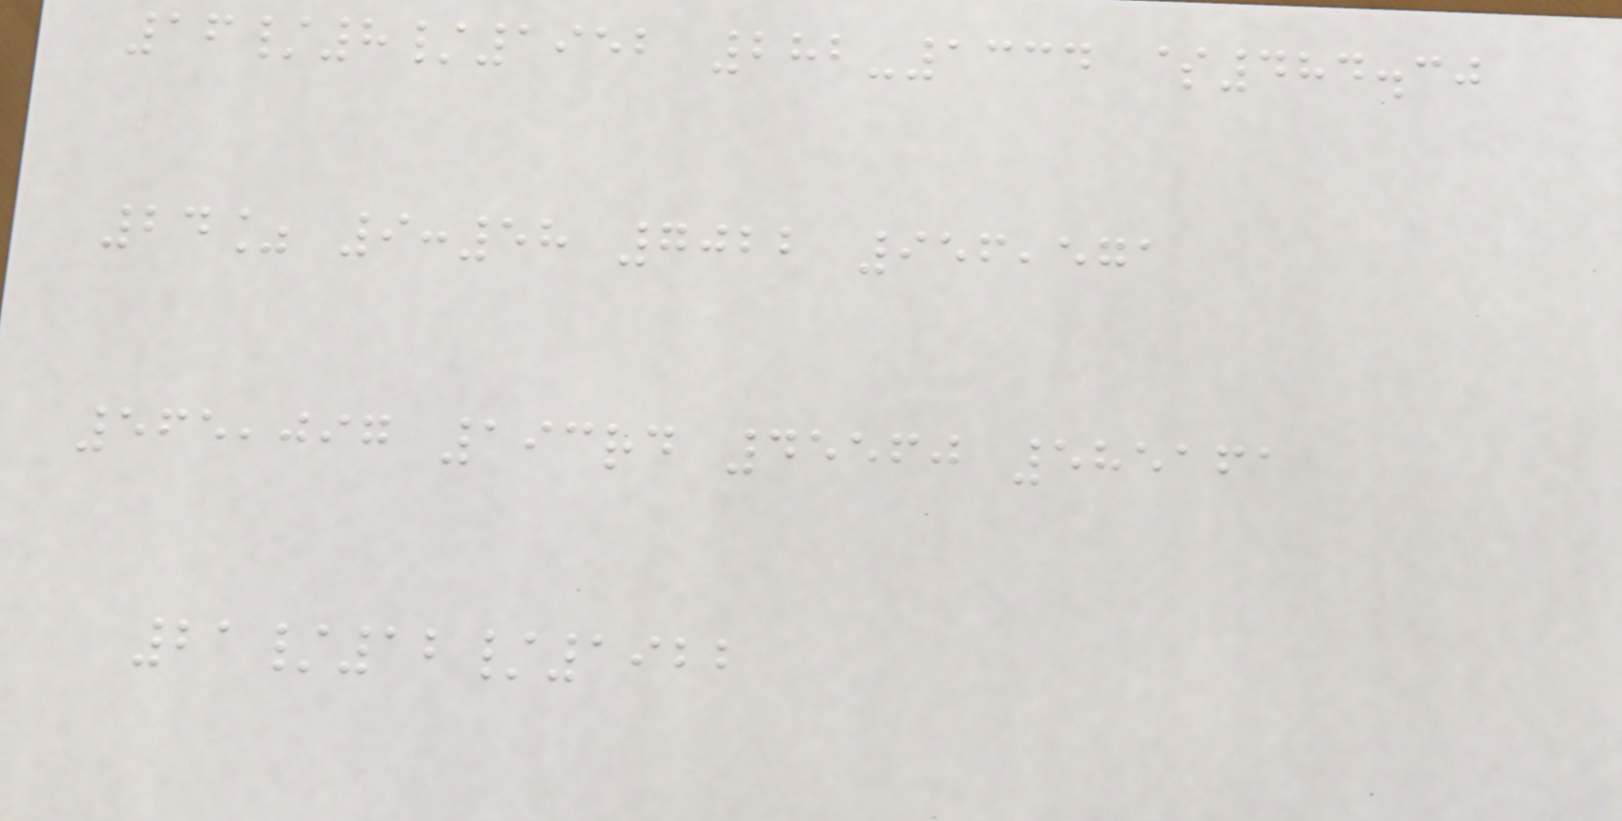16/8/1952 282-1334 $484.30
24% 9:58 7022 956,571
565,097 193rd 45560 585161
21/12/1922
